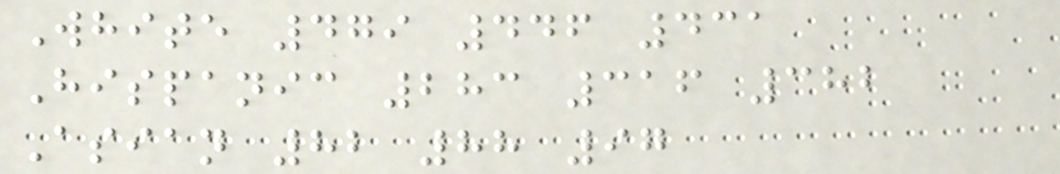White 479 446 431
Hispanic 283 316 382
Asian 82 88 97
